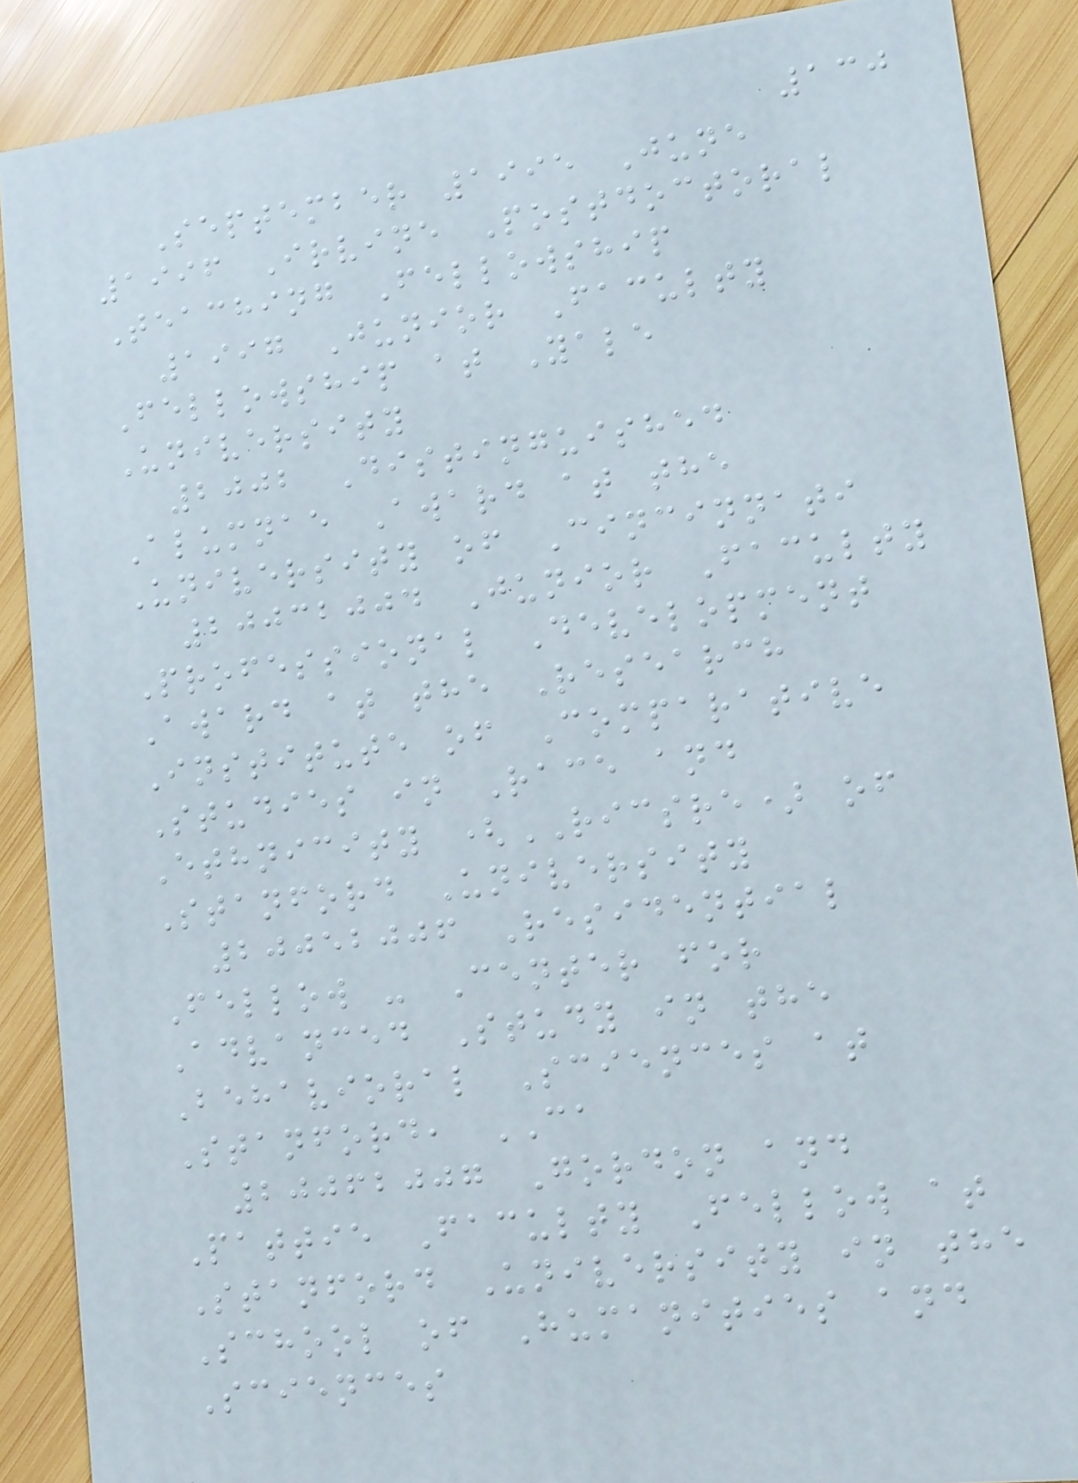130
September 1995 June
1996 Irvine Postdoctoral
Teaching Fellowship
1997 Junior Faculty
Fellowship at Yale
University
2002 Distinguished
Alumnae Award at the
University of Cincinnati
20032004 Junior Faculty
Professional Development
Award at the Research
Institute of Comparative
Studies in Race and
Ethnicity (RICSRE) of
Stanford University
20052006 Residential
Fellow - Center for
Advanced Study in the
Behavioral Sciences at
Stanford, CA
20062007 Gordon and
Pattie Faculty Fellow at
Stanford University in the
School of Humanities and
Sciences
